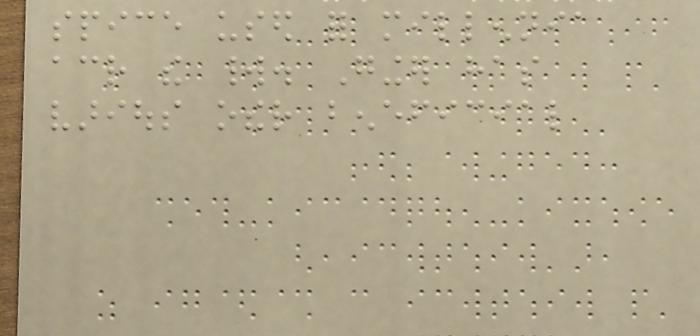spice used for millennia
across the world. Ginger has
various other beneficial
